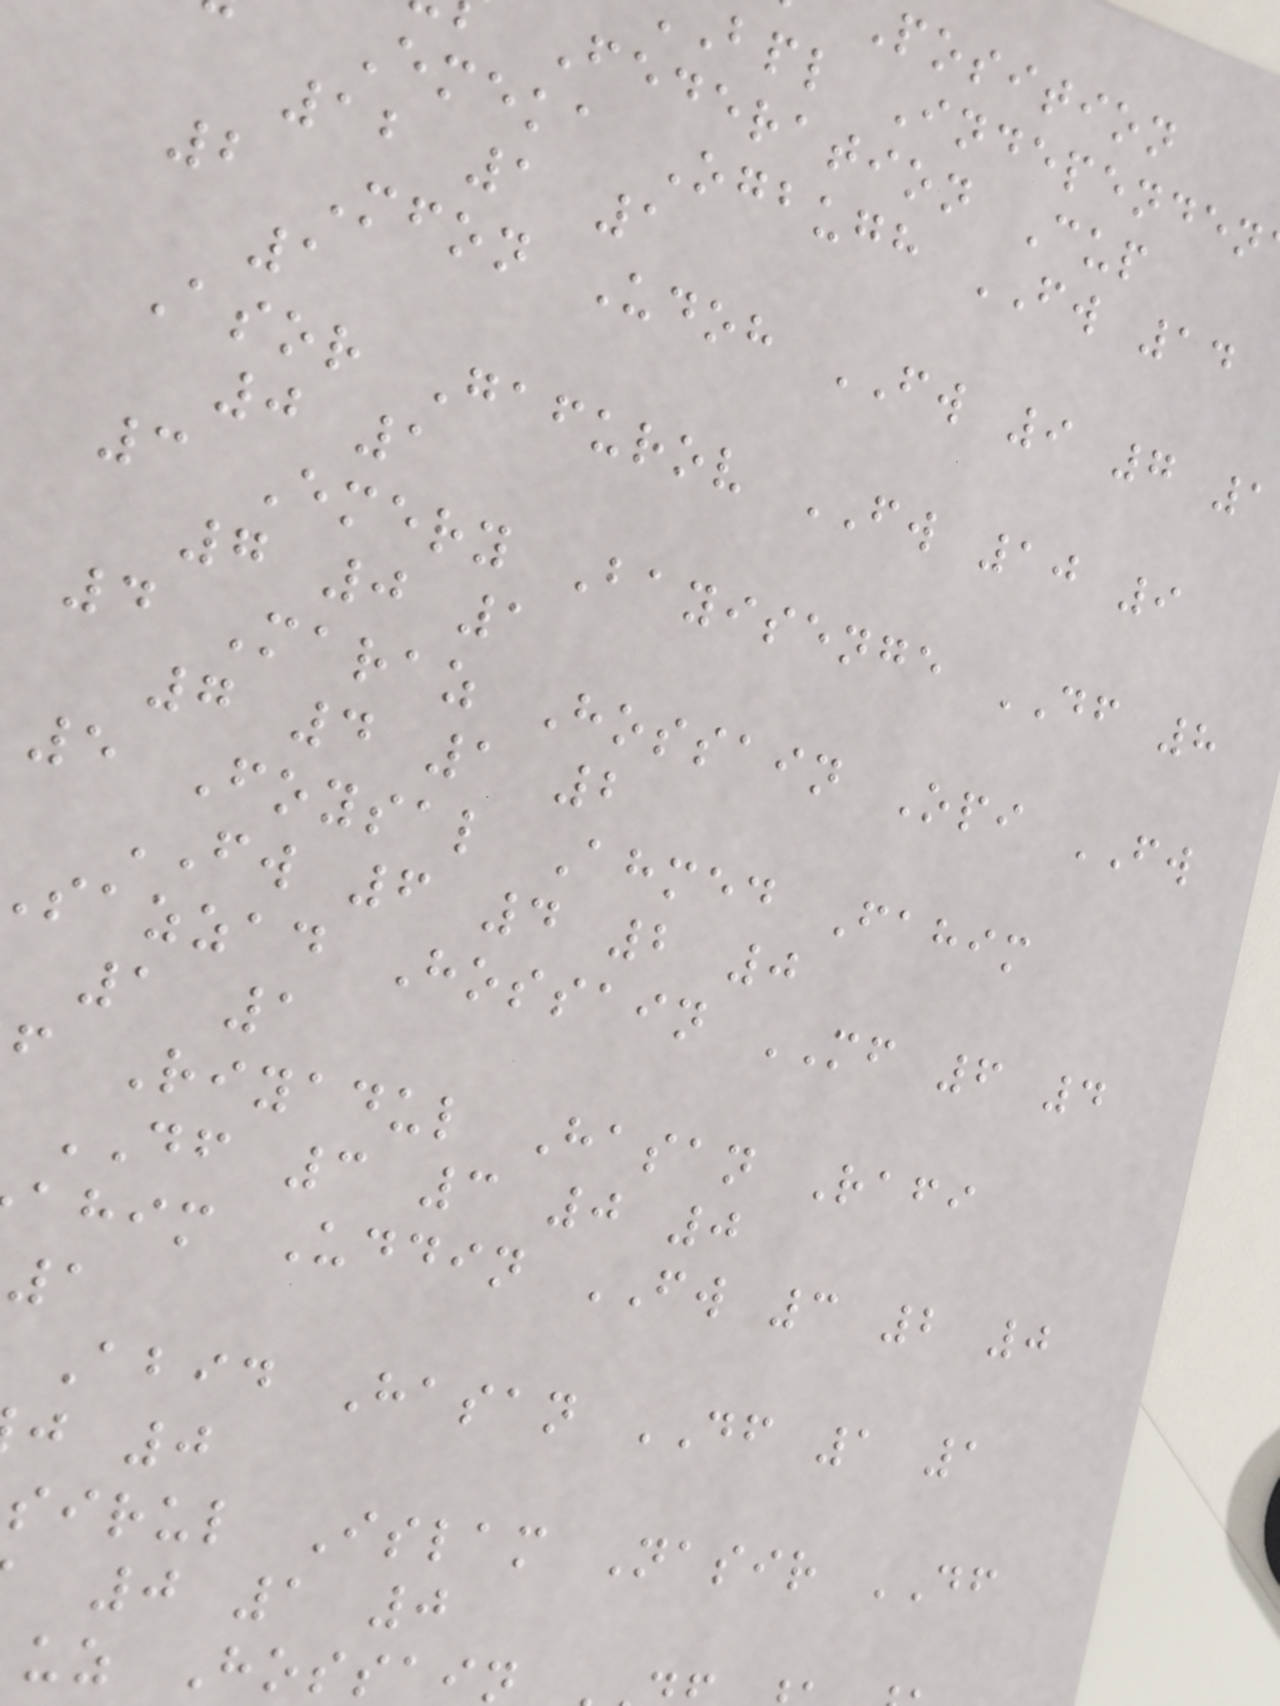position
bpl Independen
Federation Cup
Emeka Ogbugh FW 14
12 1 1
2 Mfon Udoh FW 9 7 1
1
Asor Gafurov FW 10 9
0 1
3 Emery Bayisenge DF 8
7 0 1
4 Maraz Hossain Opi FW
7 4 1 2
5 Foysal Ahmed Fahim
FW 6 4 2 0
sazzad Hossain MF 6 4
1 1
f Riyadul Hasan Rafi
DF 3 3 0 0
ahim Uddin FW 3 2 0
1
Abid Hasan DF 1 1
j 0
sirul Islam Nasir DF
0 1 0
uz Hossain
